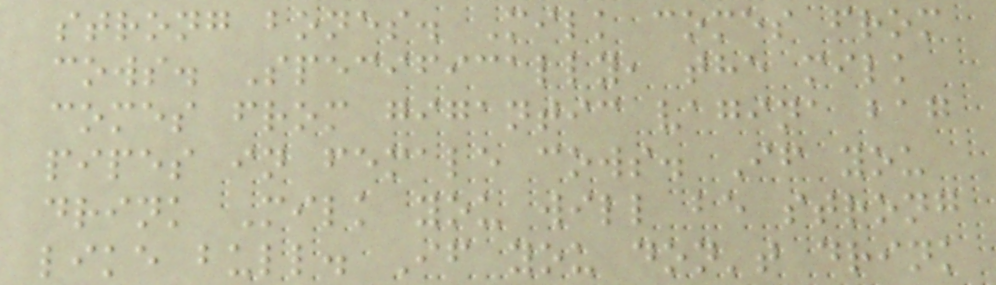strong bones. Milk comes from
cows. Specifically, the milk
comes from gigantic vagina bag
pipes in female cows. If you
drink Milk you will be strong
like bull. If you don't drink
